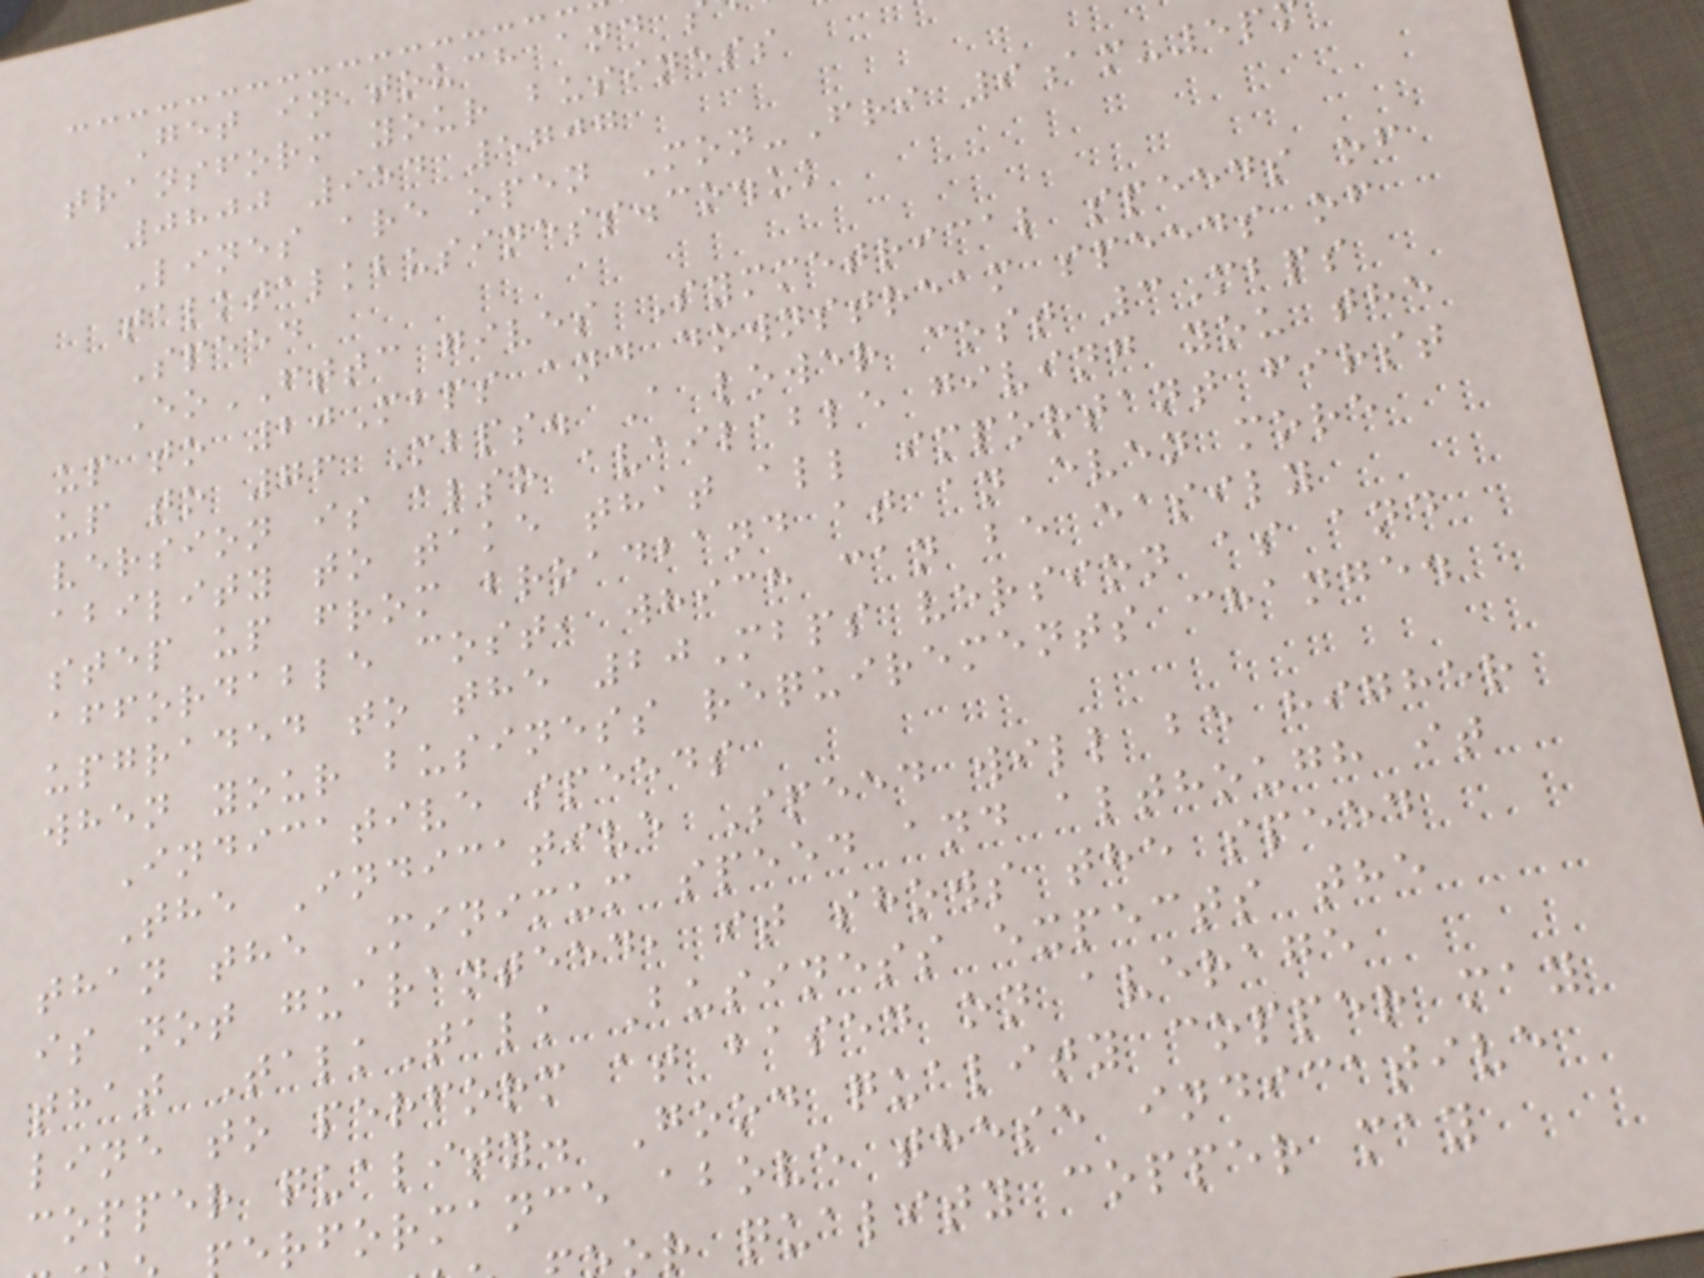Get in touch and
transform your business
0800 954 5707
Lines are open Mon-Fri 9am-5p
talktalkbusiness.co.uk
Speed
EoFTTC gives Symmetrical speeds of
up to 20Mbps and downstream speeds of
up to 76 Mbps. A lower cost 3Mbps
version is also available giving you the
ability to take that all important first
step up from broadband at an even more
affordable cost, which can be easily
upgraded to the 20Mbps version as and
when your business requirements change.
Indicative speeds
The Indicative Speed will be higher
than the Minimum speed and although it
is not guaranteed, it shows the speed
that TalkTalk Business expects the
line to perform at based on average
copper quality. Good quality copper may
erformance above these indicative
r quality copper may
